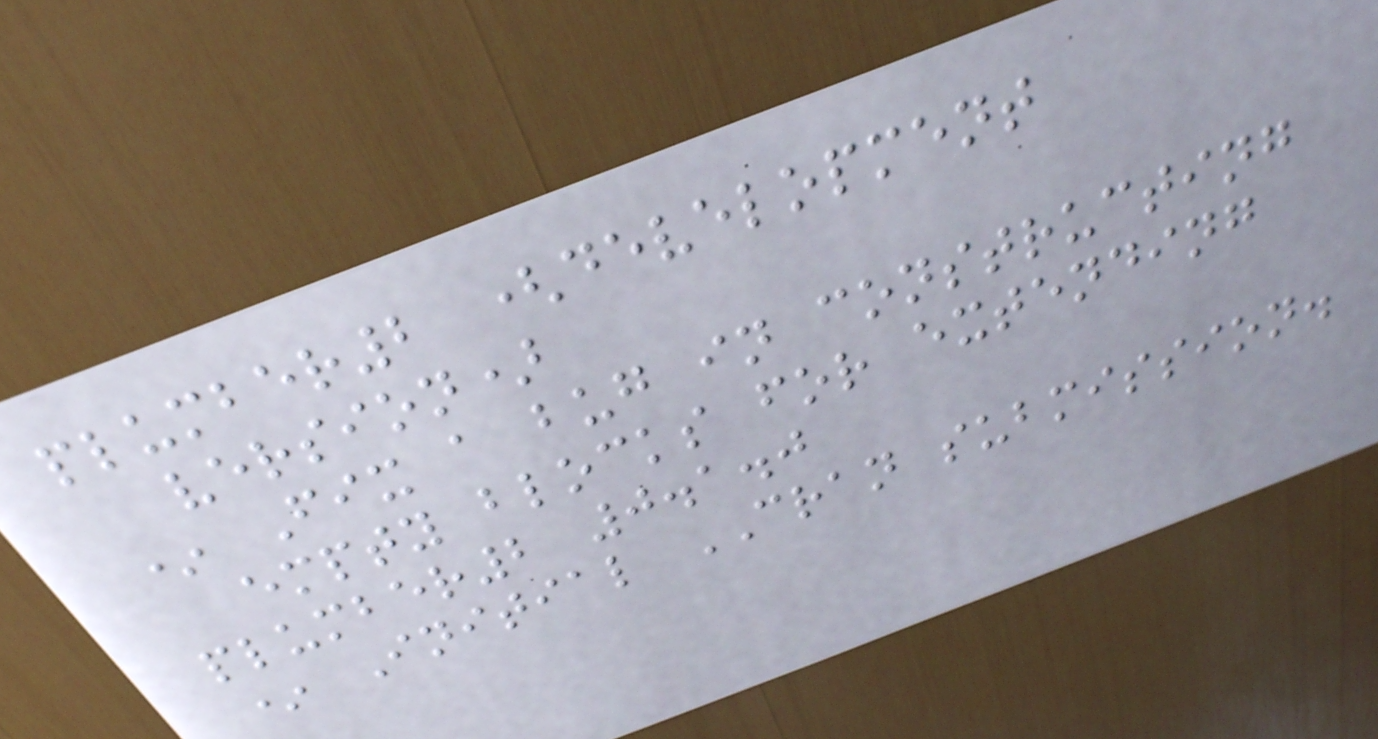plumber2 (development
version)
* Fix a bug in constructing
empty blocks for extending
plumber2 0.1.0
* Initial CRAN submission.
